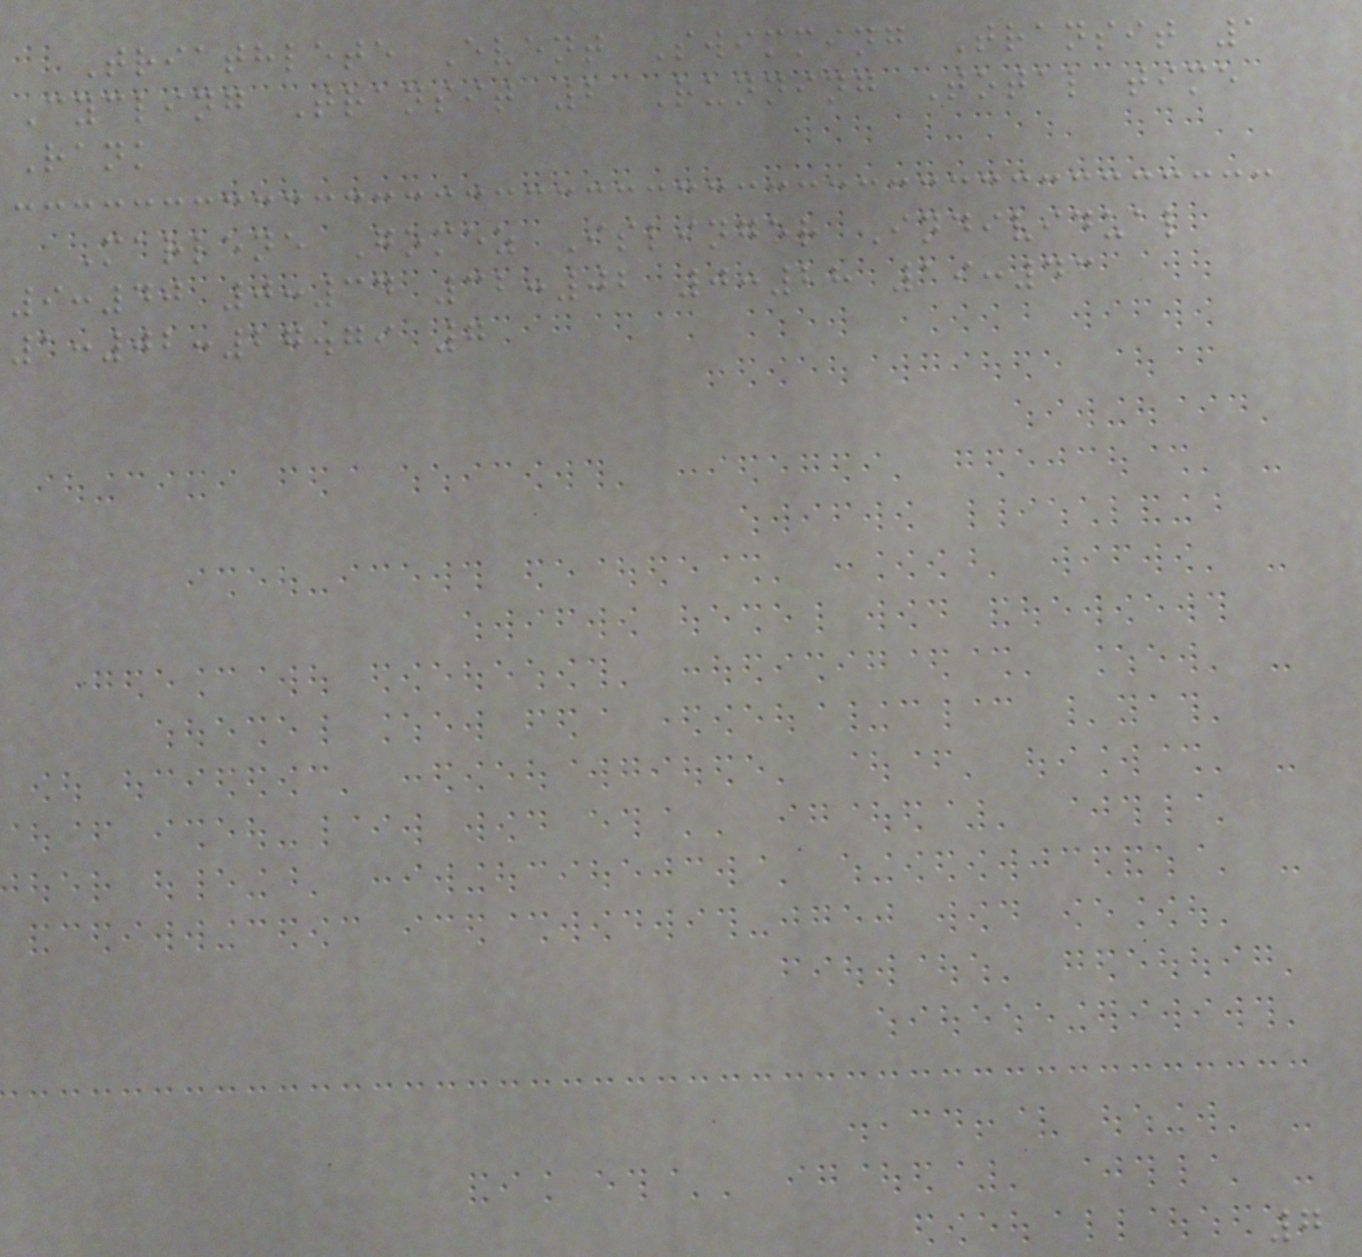Triathlete Event Swimming Transit 1
Cycling Transit 2 Running Total time
Rank
Marlene Gomez Islinger Individual
9:40 0:34 32:02 0:28 19:43
1:02:27.79 7
7
